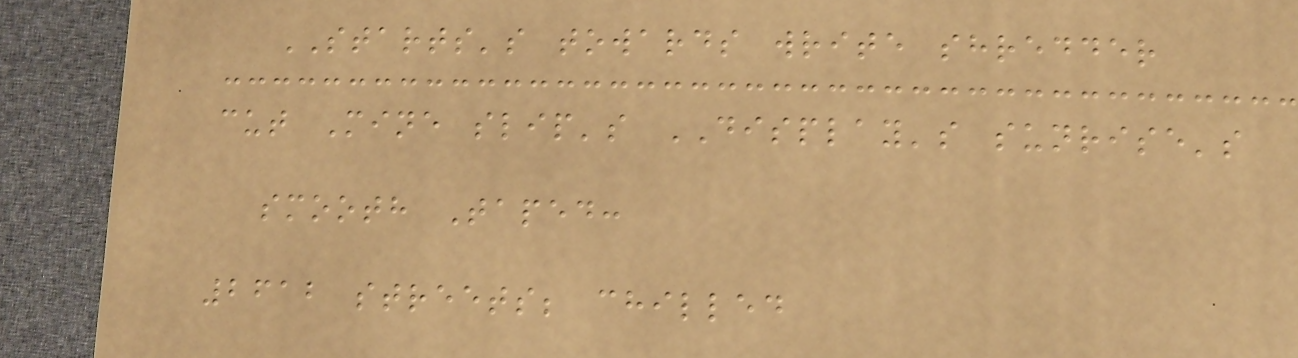STARTS's towards write shredder
cut Mine slip's DISPLAY's sunrise's
smooth Taped:
2612 streets; chilled
